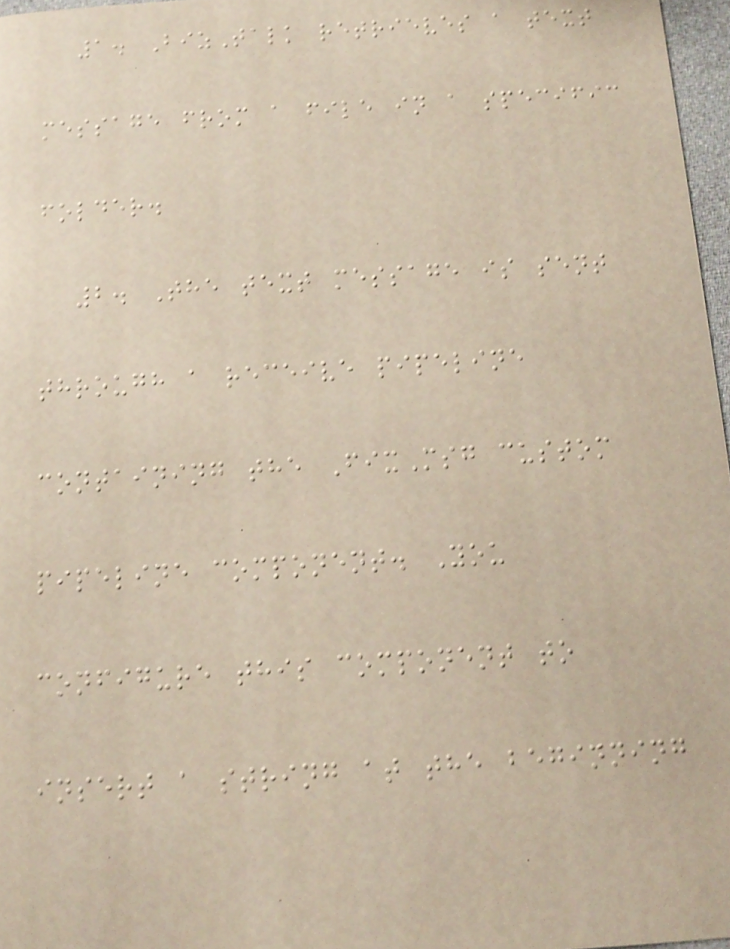1. BizTalk retrieves a text
message from a file in a specific
folder.
2. The text message is sent
through a receive pipeline
containing the FixMsg custom
pipeline component. You
configure this component to
insert a string at the beginning
